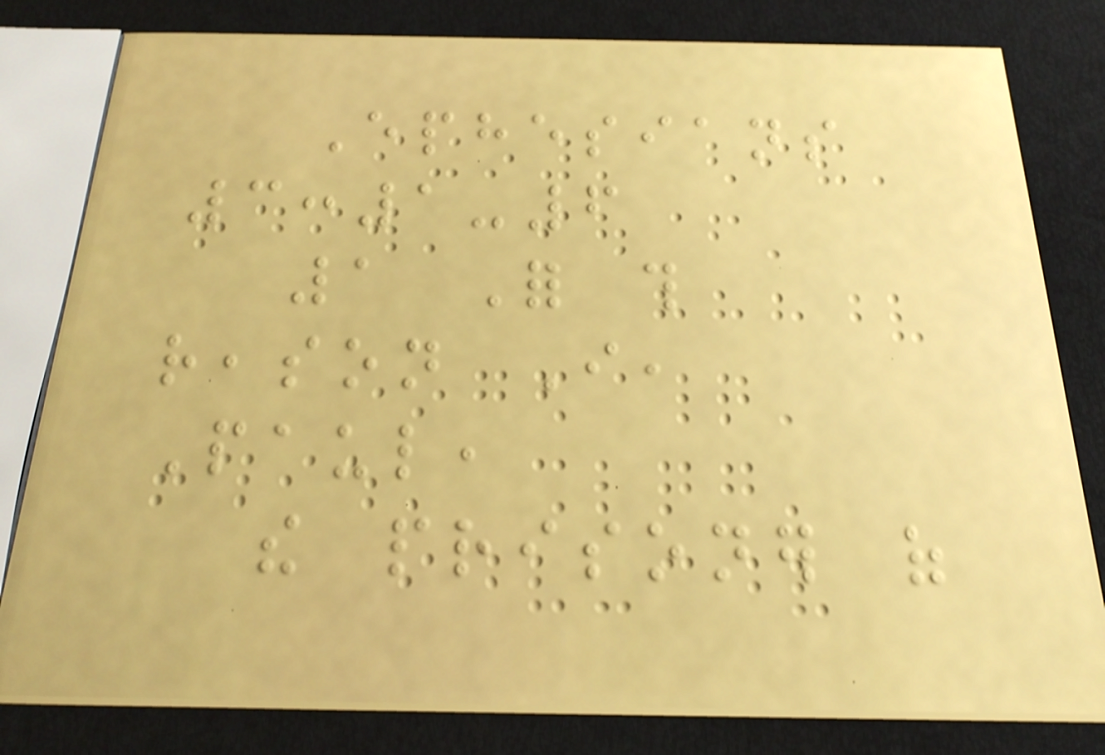Ephesians
3:1-6
1 For this
reason I,
Paul,
the prisoner of
